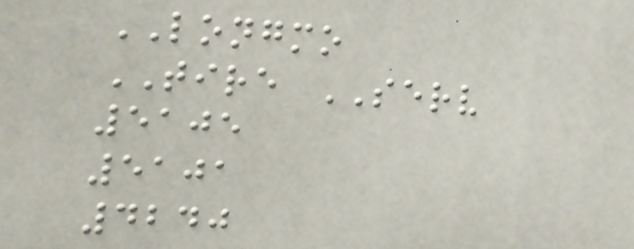LONGMO
TIRE SERV
5105
5101
4240
